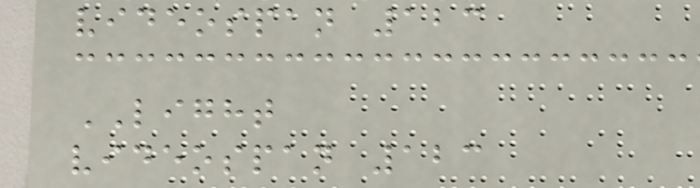videospan 123
LIGHT
videospan 123
